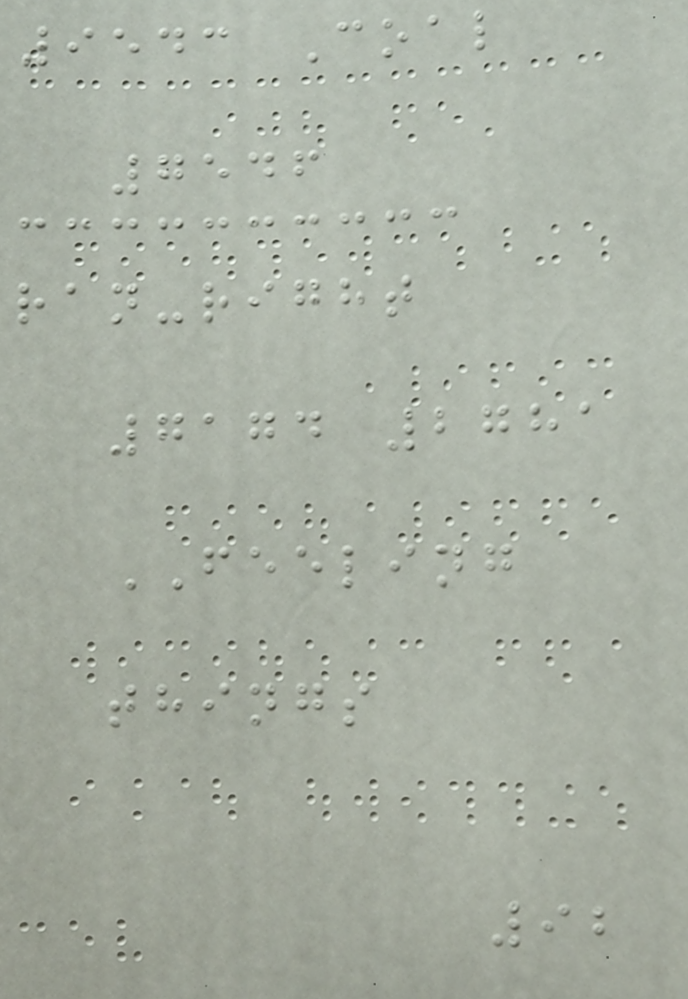9543 Coal
7546
ran-right
7174 2781
FEELING
things
92
